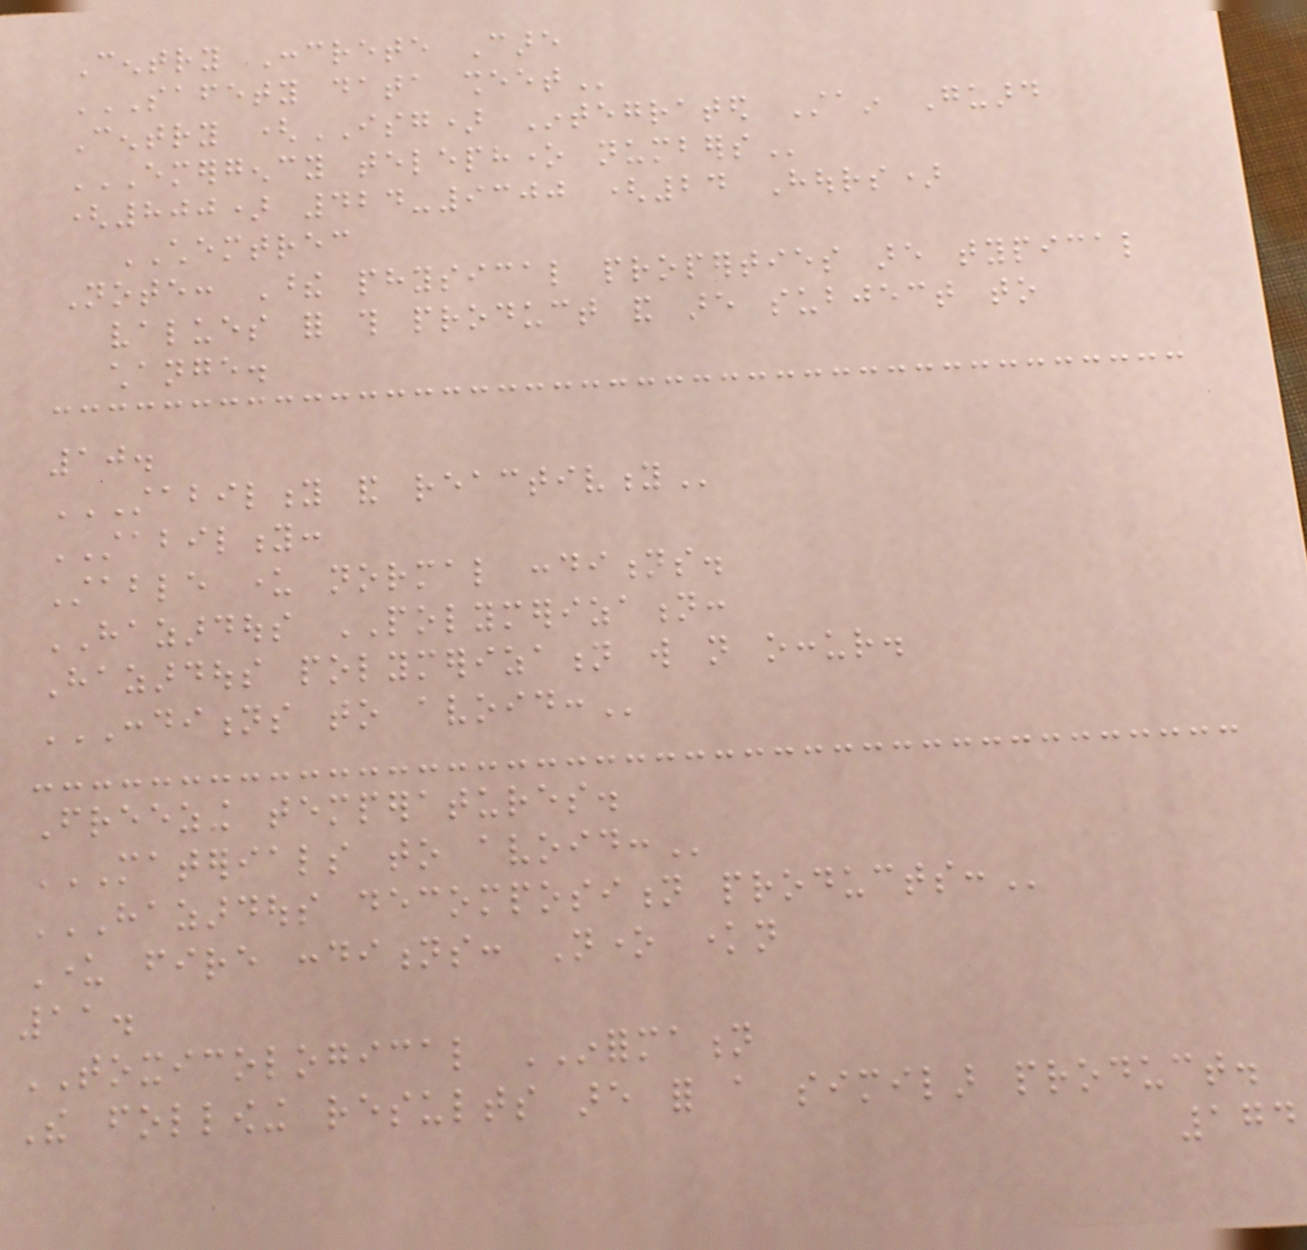Centry Concrete Care
SAFETY DATA SHEET
Centry (ISG) Integrated Stain Guard
EMERGENCY TELEPHONE NUMBERS
(800) 424-9300 (24 Hours)
CHEMTREC
Note: These physical properties are typical
values for this product and are subject to
change.
10.
STABILITY AND REACTIVITY
STABILITY:
Stable under normal conditions.
HAZARDOUS POLYMERIZATION:
Hazardous polymerization will not occur.
CONDITIONS TO AVOID:
Freezing temperatures.
MATERIALS TO AVOID:
HAZARDOUS DECOMPOSITION PRODUCTS:
Under fire conditions: None known
11.
TOXICOLOGICAL INFORMATION
The following results are for a similar product.
174
